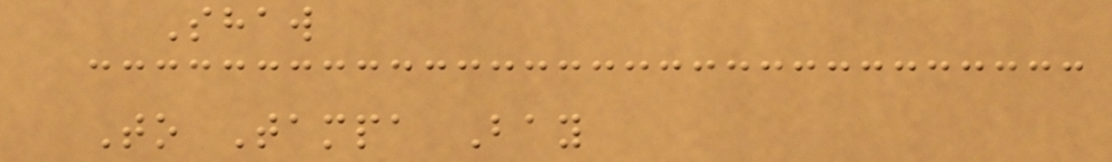Shaw
To Tampa Bay
